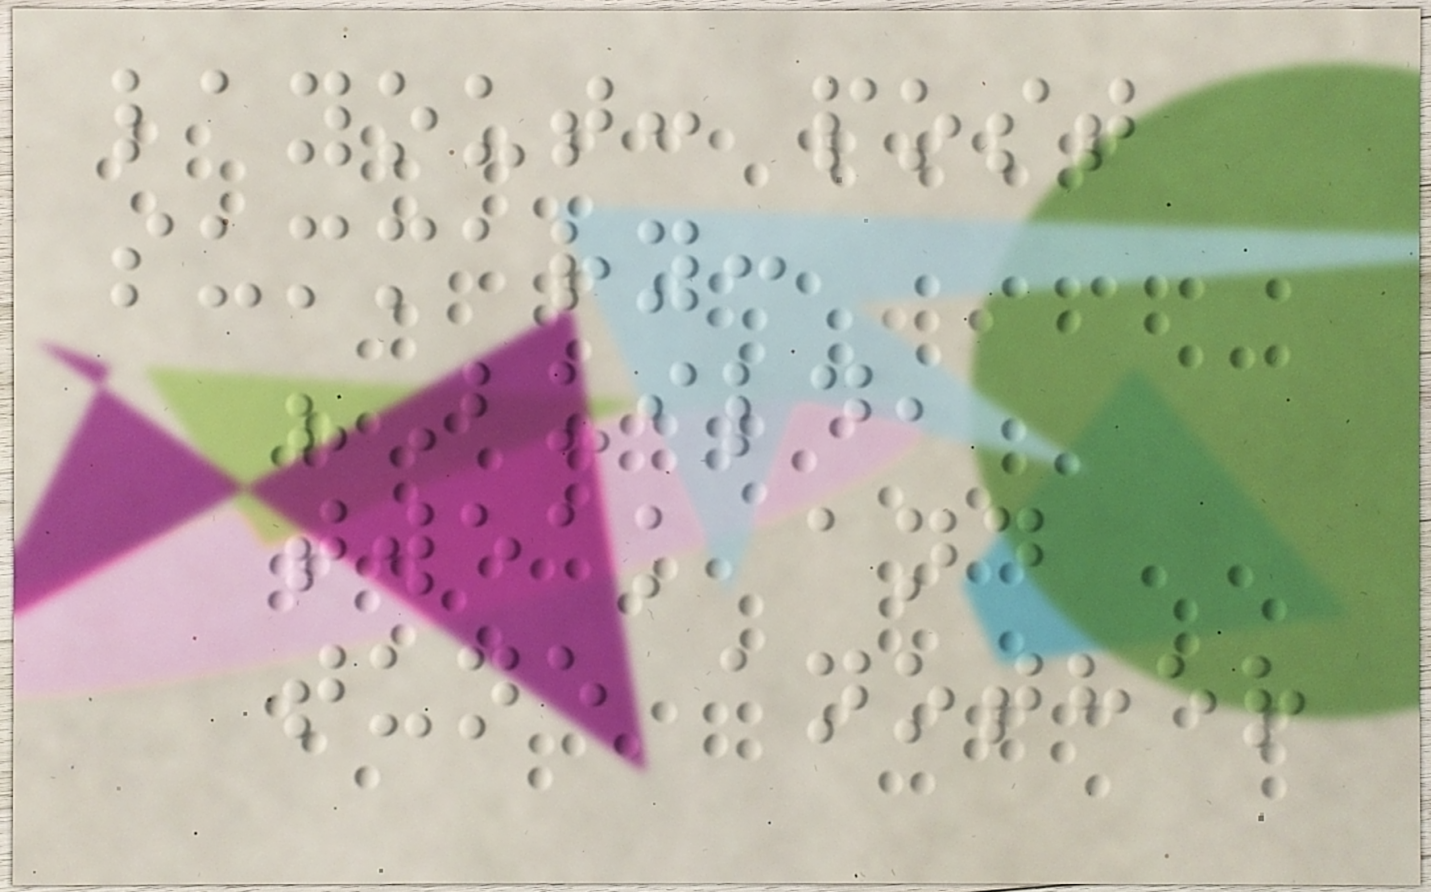layout: post
summary:
"Build,
tweak and
tune another
